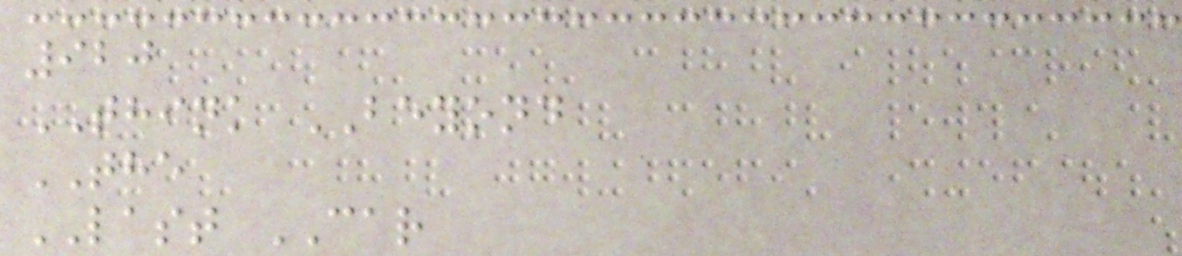920
THINK BEYOND
THE
LAST CAR
